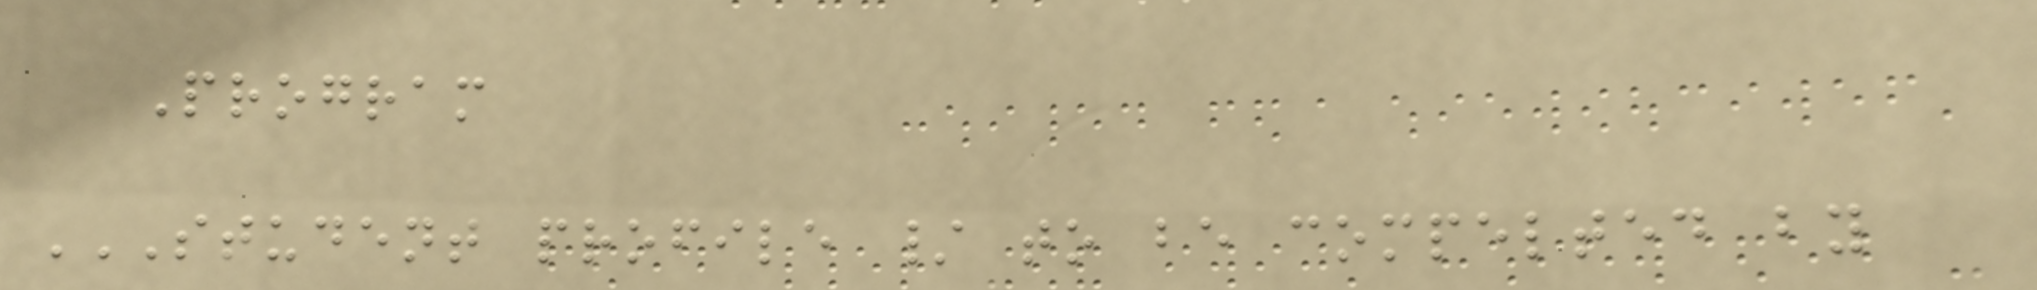Program
STUDENT PROFILE / TO BE COMPELTED BY
